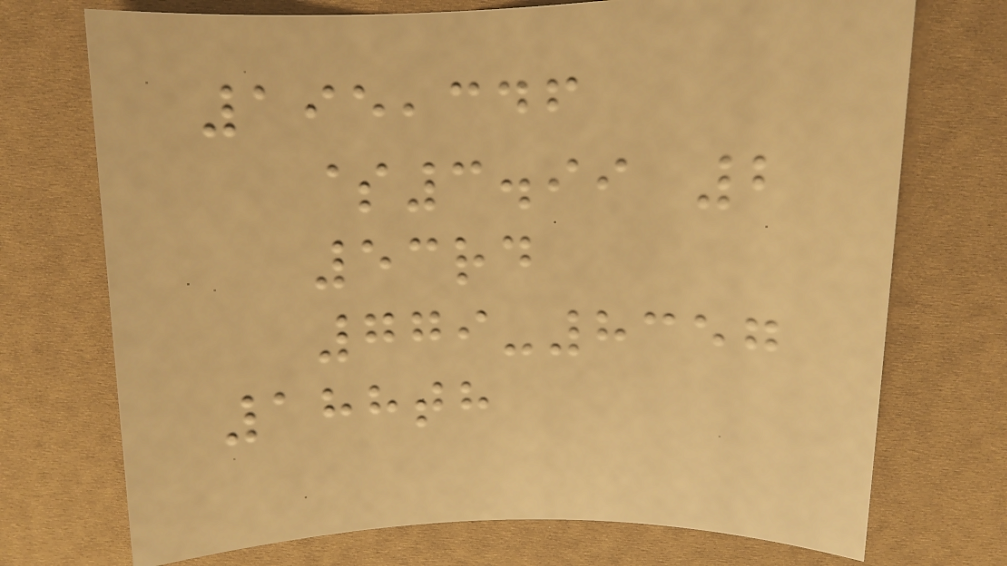195,346
$3.99 2
53rd
779-8357
188th
